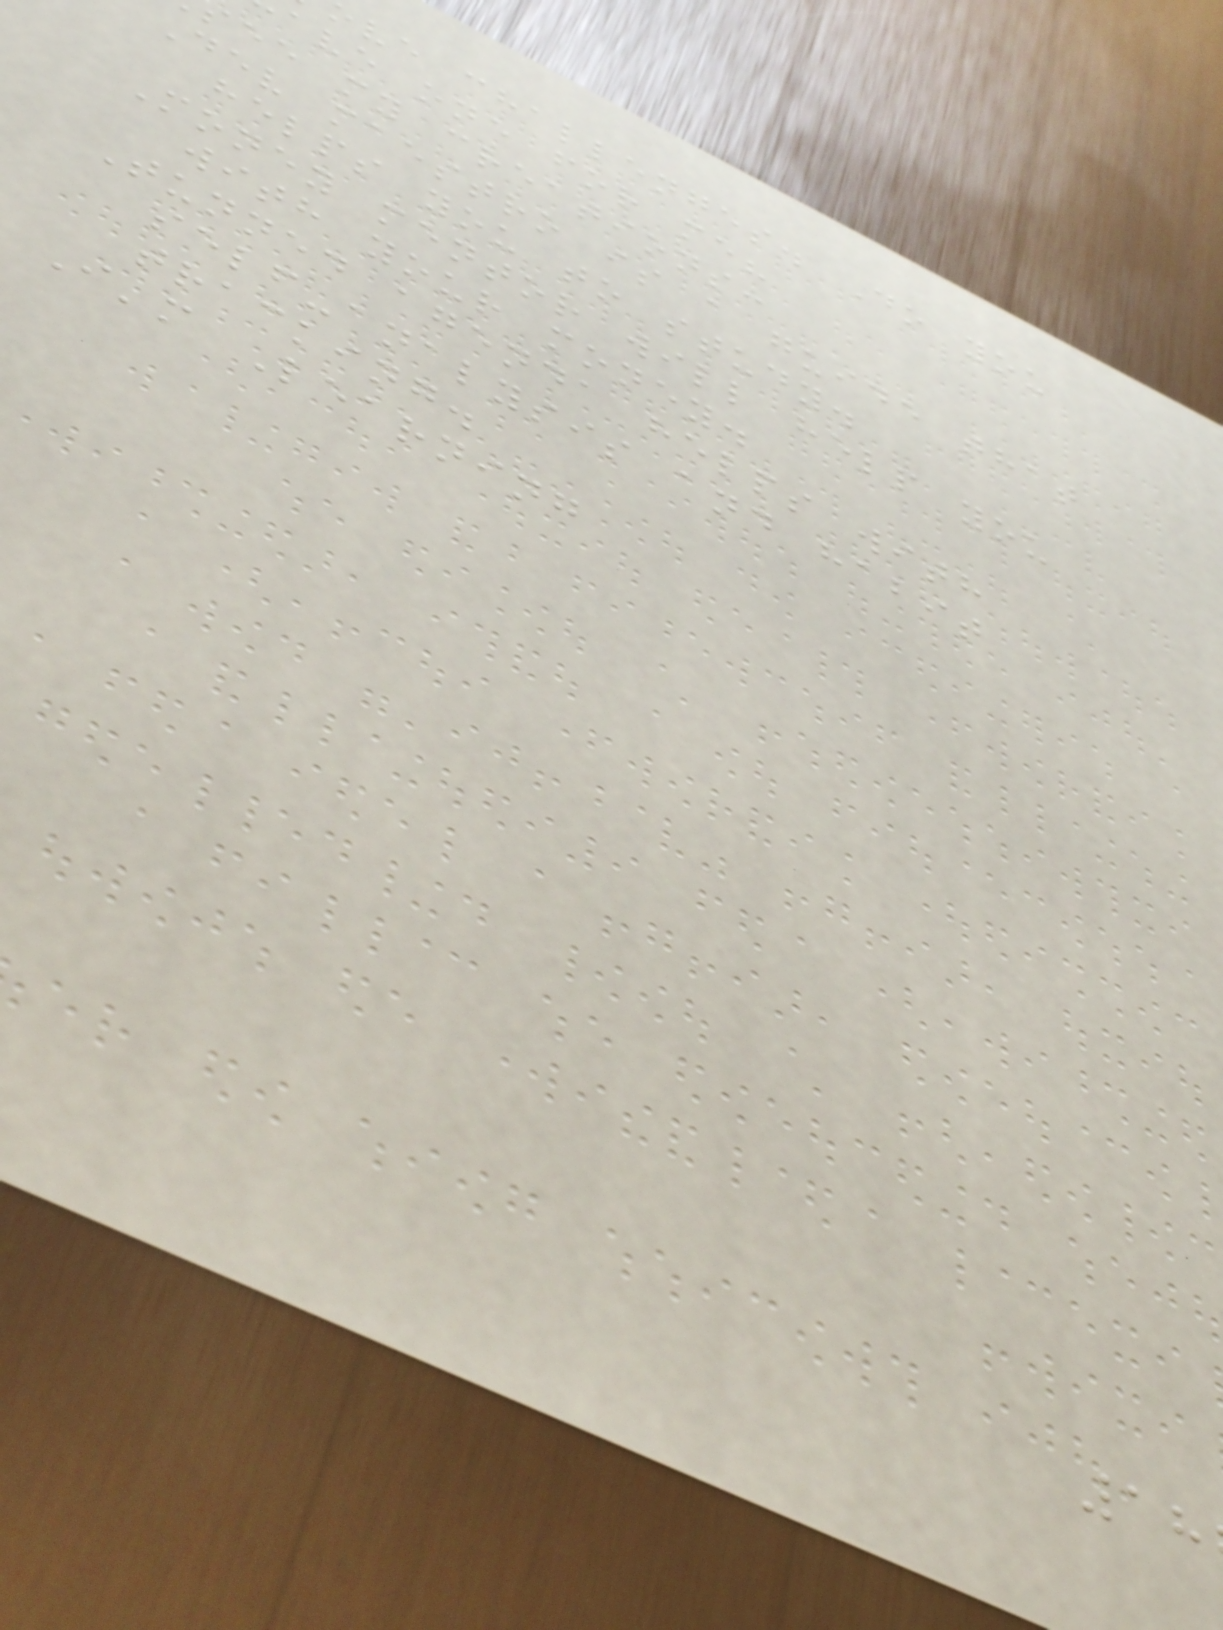ve challenges. Do you
ave one for me?
ee my creations:
Dev maestro is a guide that
helps you to study.
Money mentor will help you
with your money.
Tunned agenda helps with
self-analysis and habit
tracking.
I'm Learning
